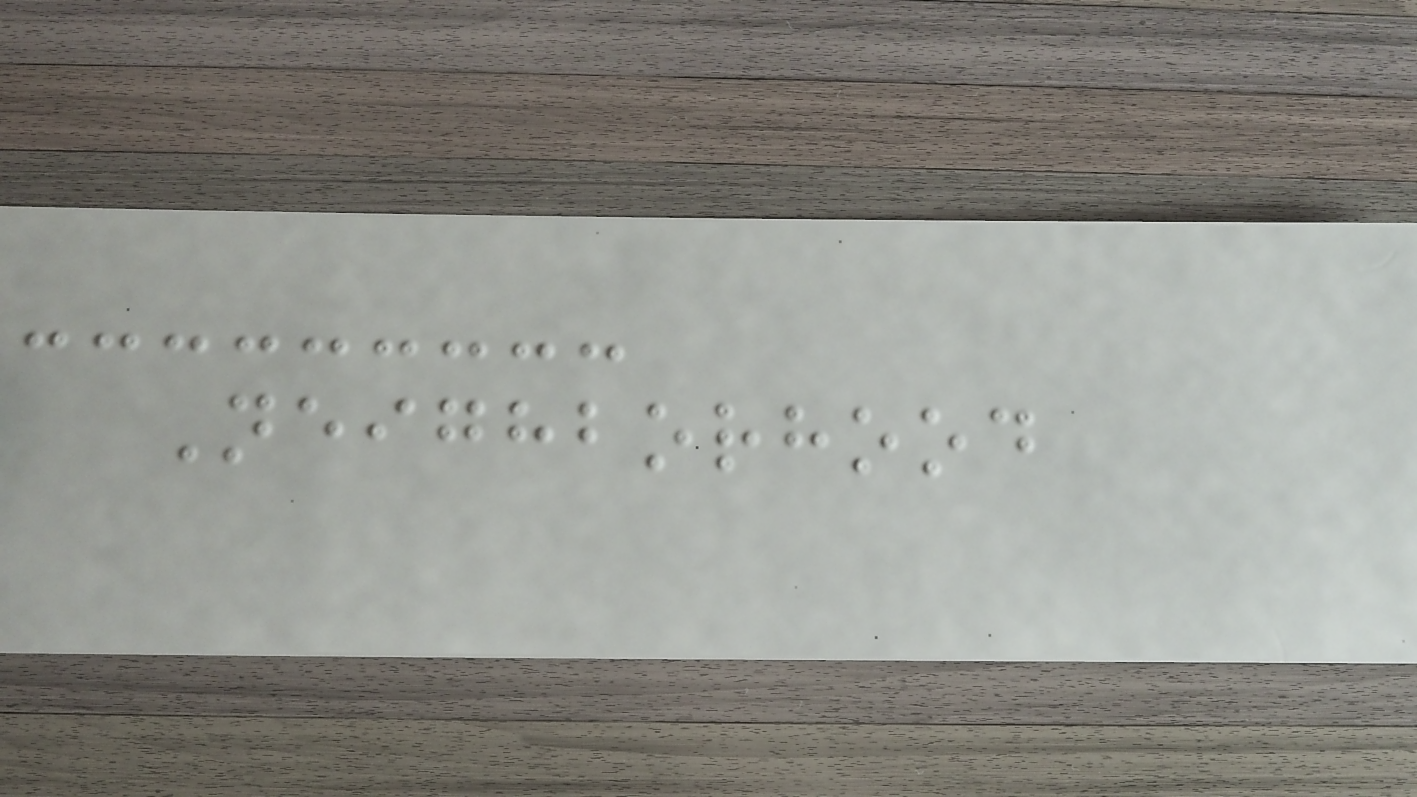Neighborhood
